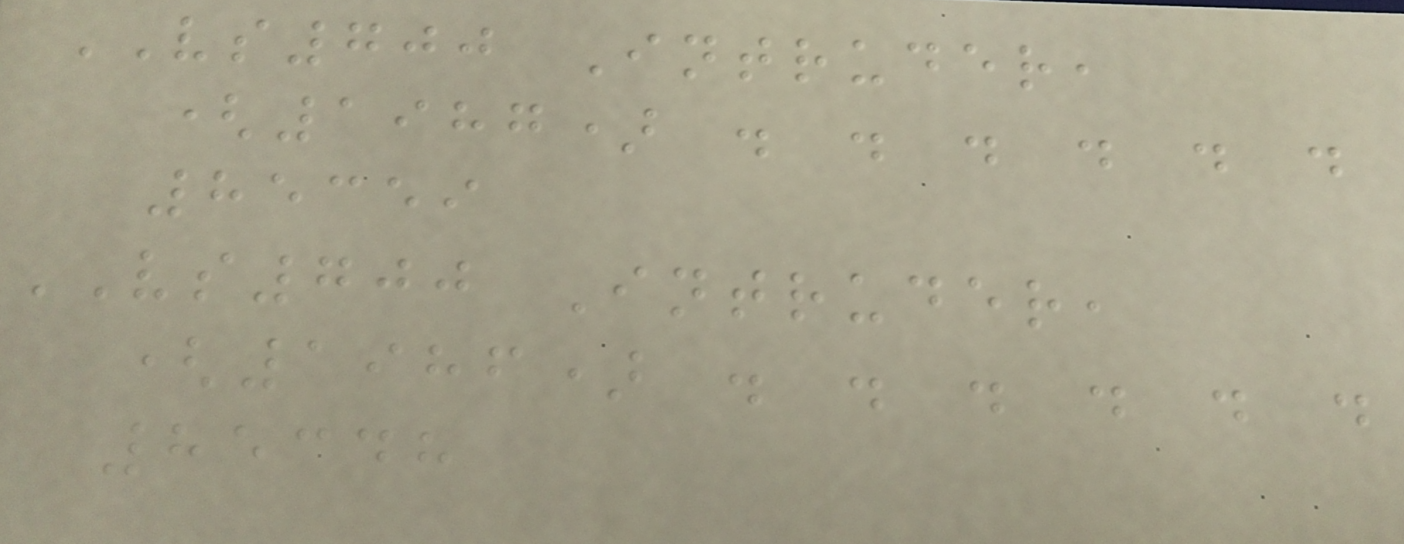VS700 Intruder,
(1987) . . . . . .
85359
VS700 Intruder,
(1986) . . . . . .
85348
